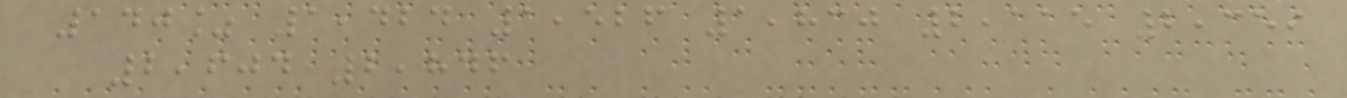140% 1,424 1,526 1,830 2,115 2,359
2,604 2,846
